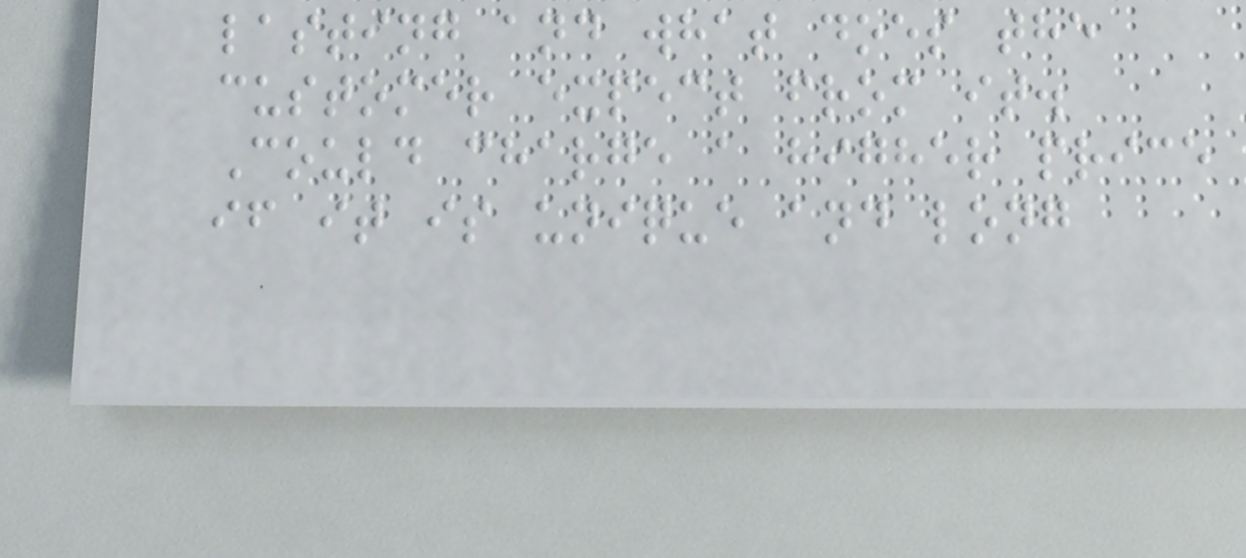lasting and what does the
customer expect from it.
Could charge a higher price
if it is unique and long
